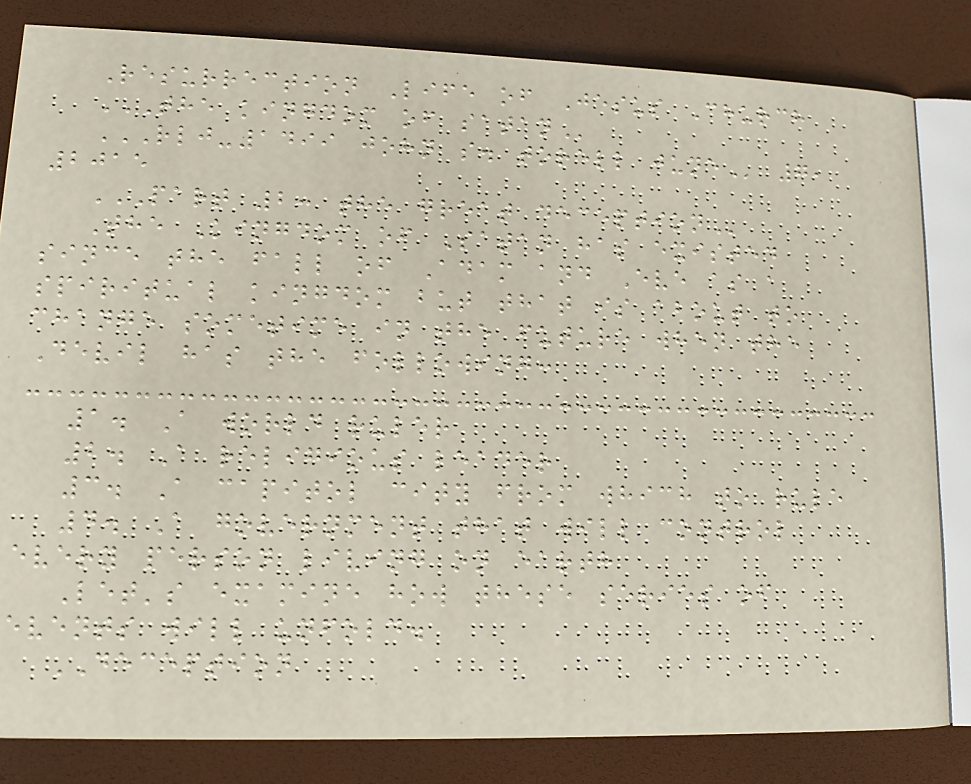Resurrection Life of Jesus Church
THE KINGDOM OF SATAN
RLJ-1499 JOHN S. TORELL JUNE 7,
2015
PART 2: THE GREAT DECEPTION
The Kingdom of Satan has existed
since the fall of Adam and Eve as a
spiritual kingdom but that is about to
change sometime in the future when the
Devil has the following:
1. A world ruler
2. A religious leader
3. A capitol city from which to rule
4. A government that will control
every person living on earth
Let's examine how these series of
events will unfold.
DECEPTION
